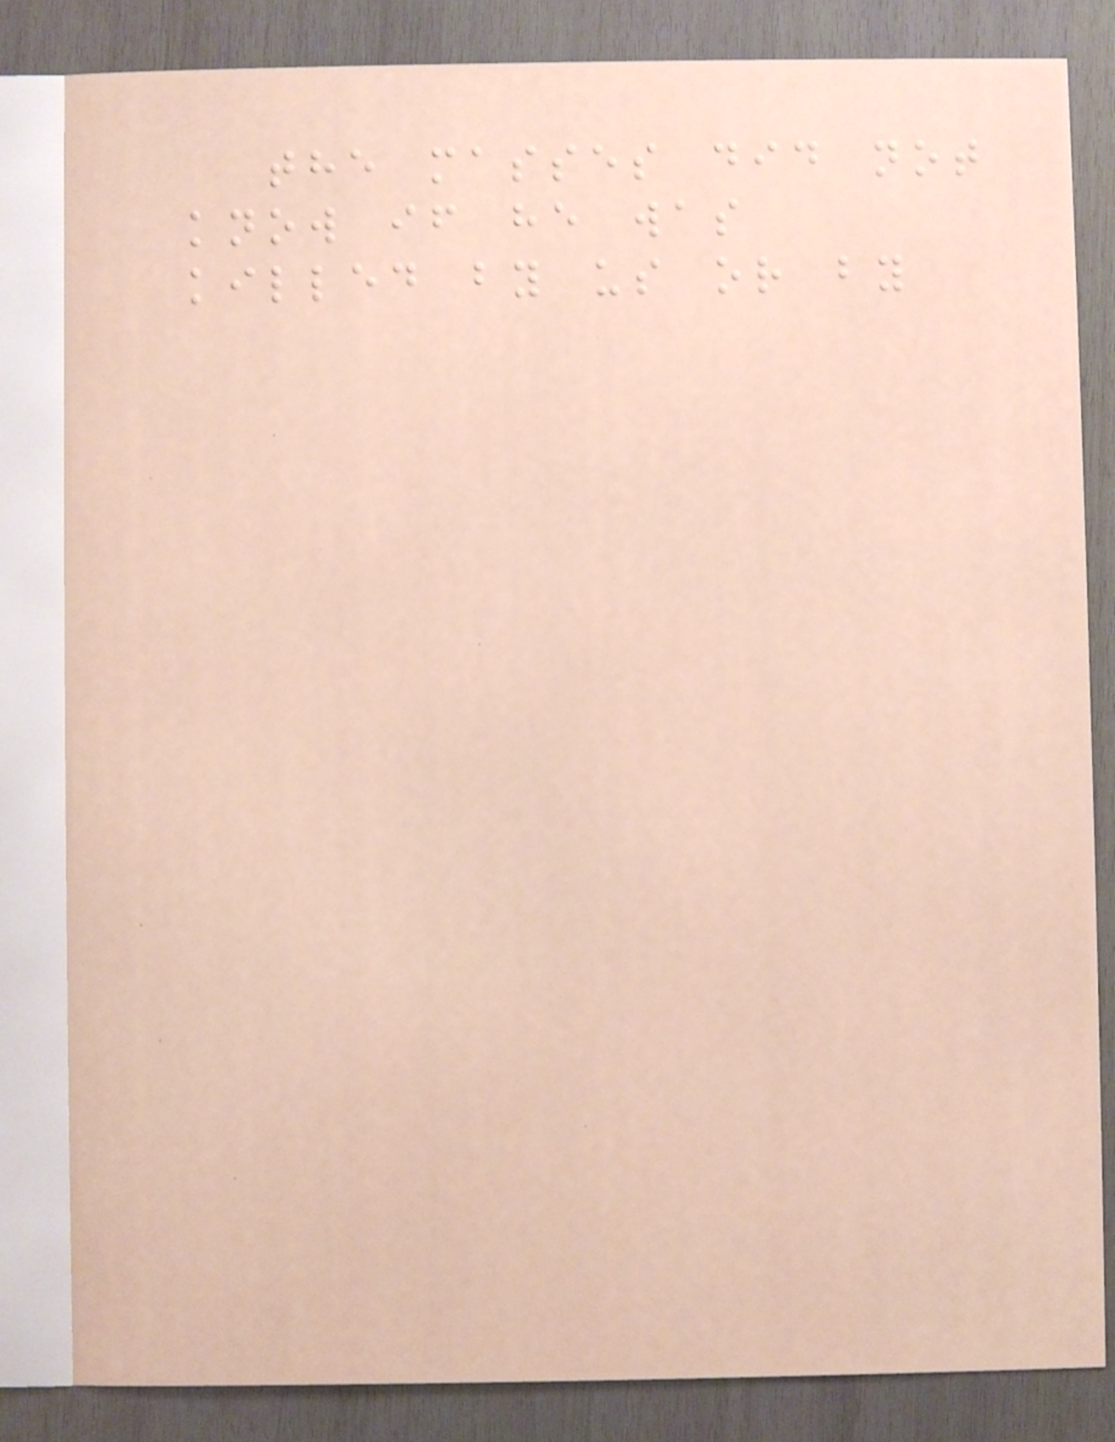the masses did not
know if he was
killed by us or by
